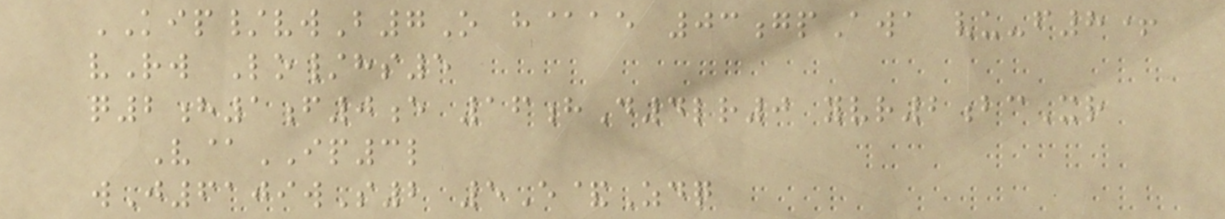KIP/vwB7O h@ae 03gpAwa vu-f8+
vRw Lo/hs5
q2h1f0e 16hD4lr0 yvr2bcXr
V@IP3l
wJ6109wS2 5E&Zdq
